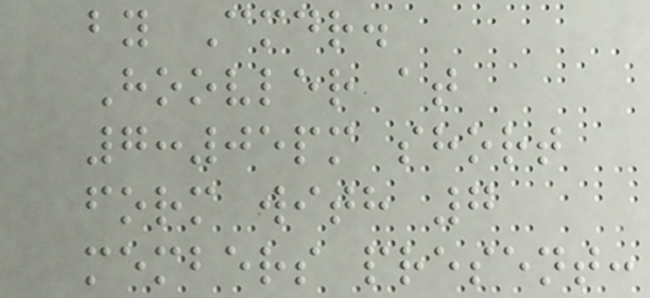by Cmdr.
Hoovler at
7:05pm short
form with 7
members present:
